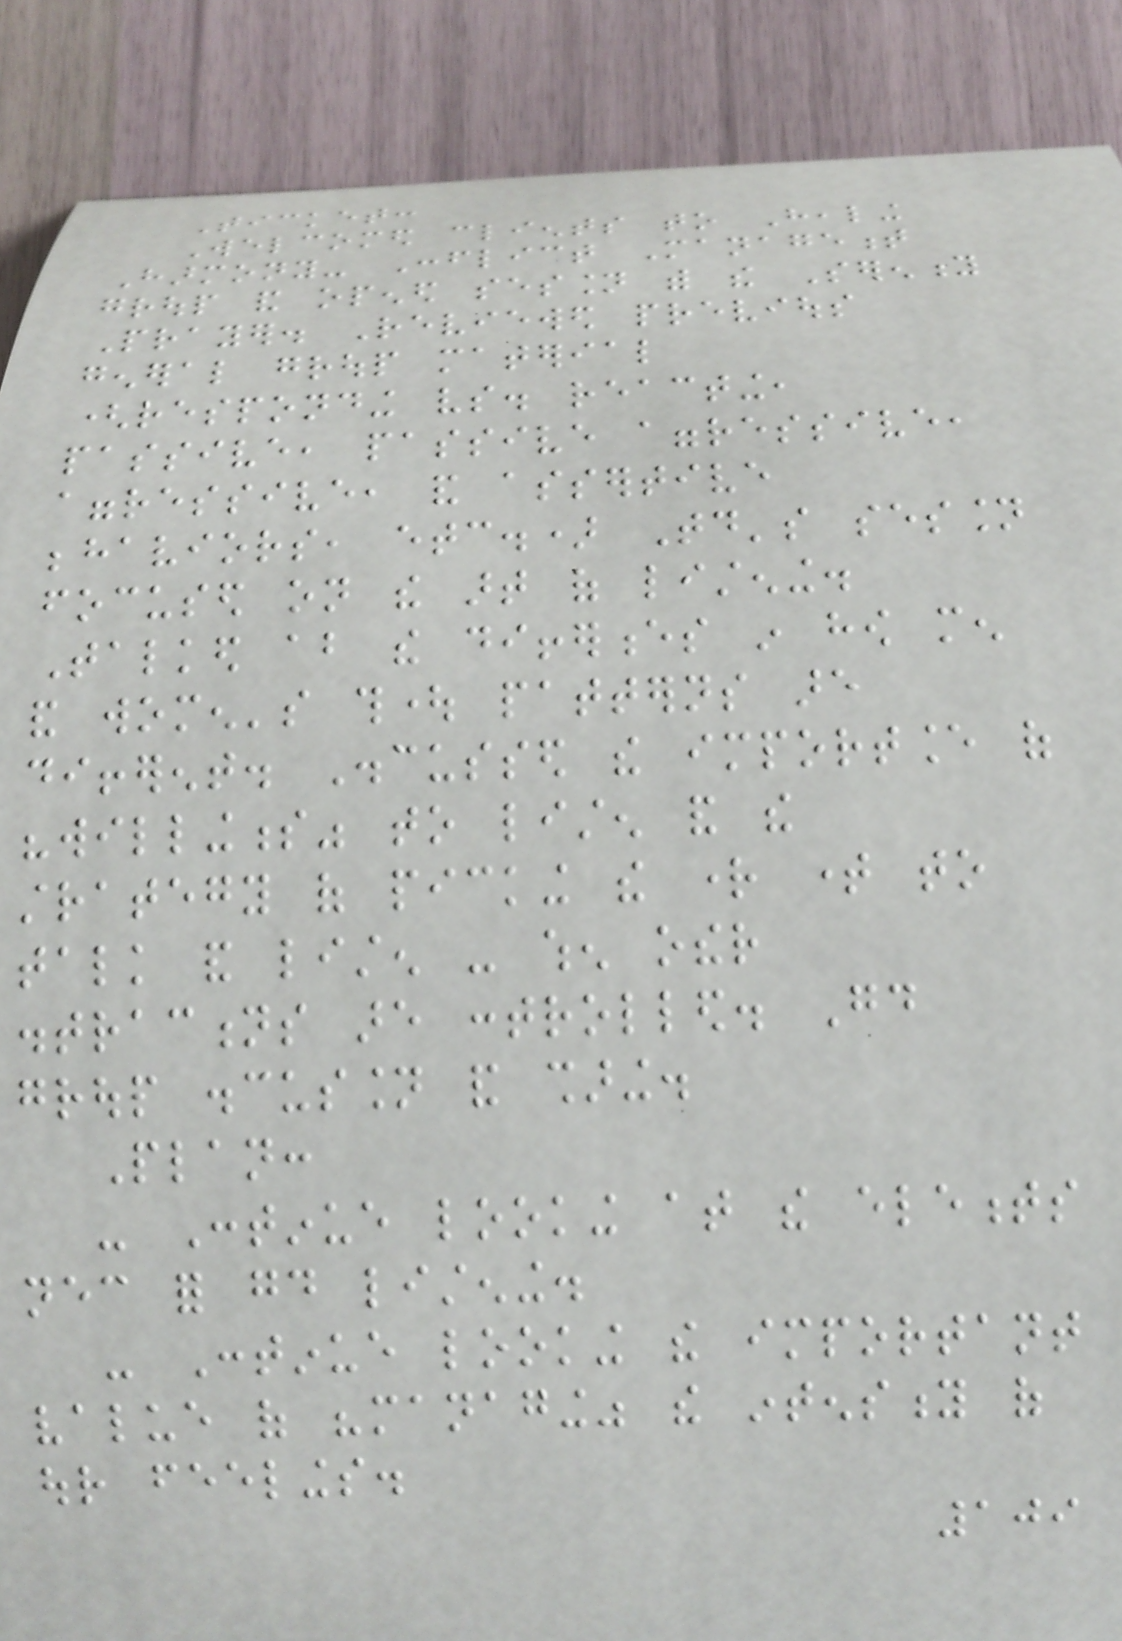Ticket:
Welcomed clients to Healing
Harmony- Conflict Management
group and opened session with the Serenity
Prayer. Reviewed previous
general group material
(responding vs. reacting,
passive, passive aggressive,
aggressive, and assertive
behaviors, etc.) Today's session
focused on the art of listening.
Talked about the differences in how men
and women's thought patterns are
different. Discussed the importance of
"willingness" to listen and the
strategy of picking the right time to
talk and listen - when other
distractions are controlled. Good
group discussion and sharing.
Plan:
- Continue looking at the elements
necessary for good listening.
- Continue looking the important
value of "managing" the intensity of
our feelings.
109
